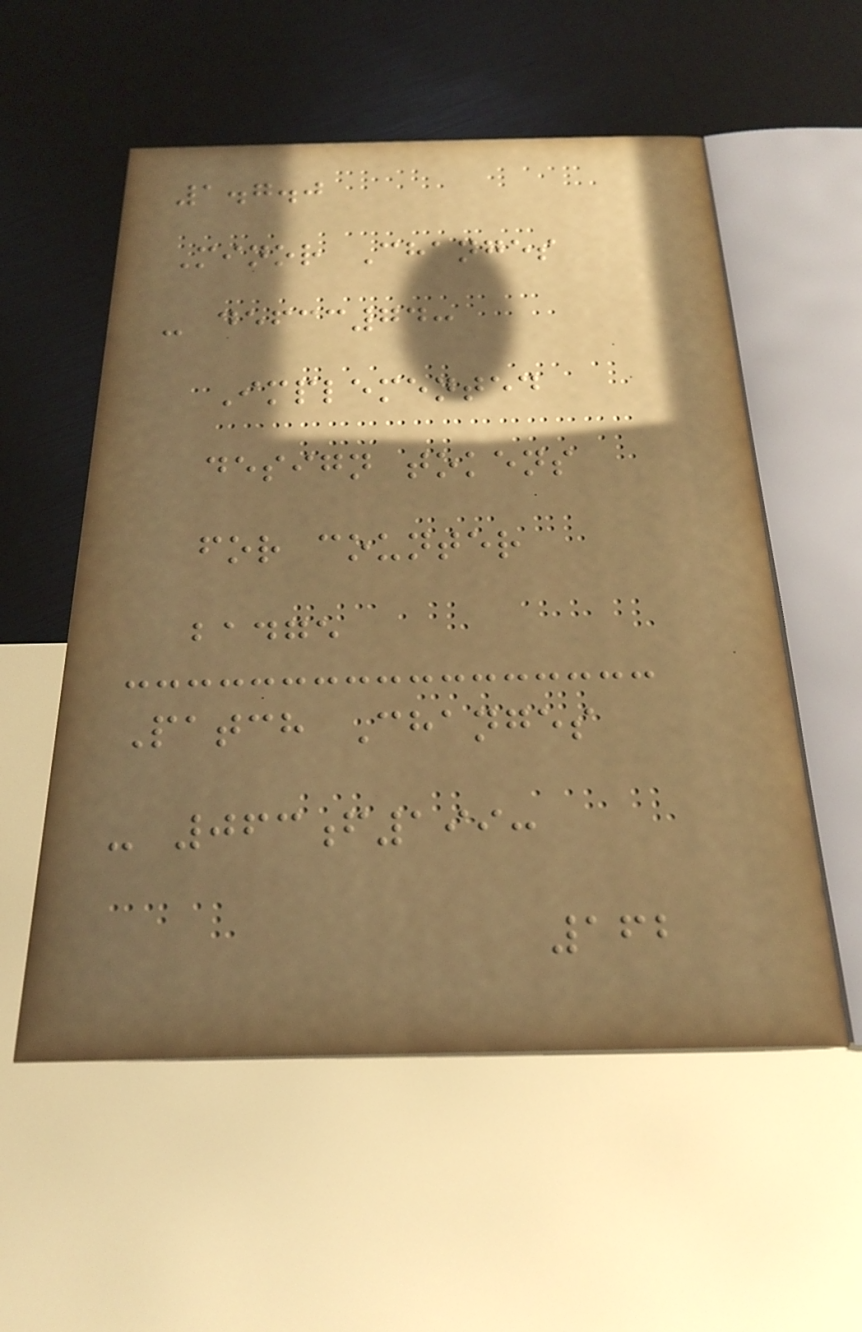1.7.0
Minor Changes
- defcc74:
Implemented
design tokens
for counter
badge
Patch Changes
- 063f199:
162
